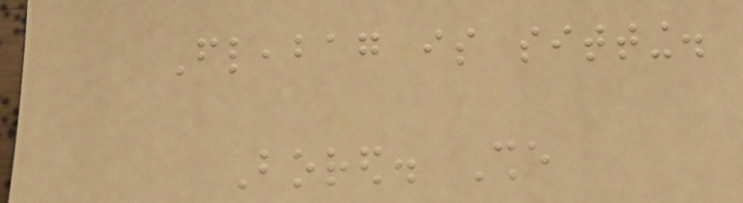Fleabag is sitting.
Bored. She
